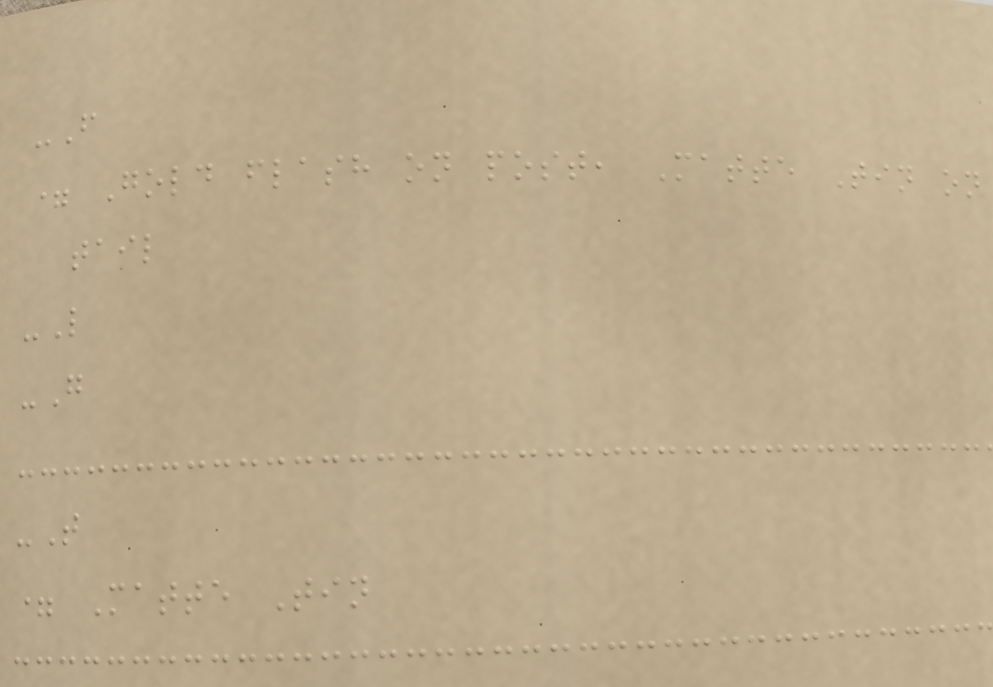-F
= Gold flash on post, Matte Tin on
tail
-L
-G
-T
= Matte Tin
